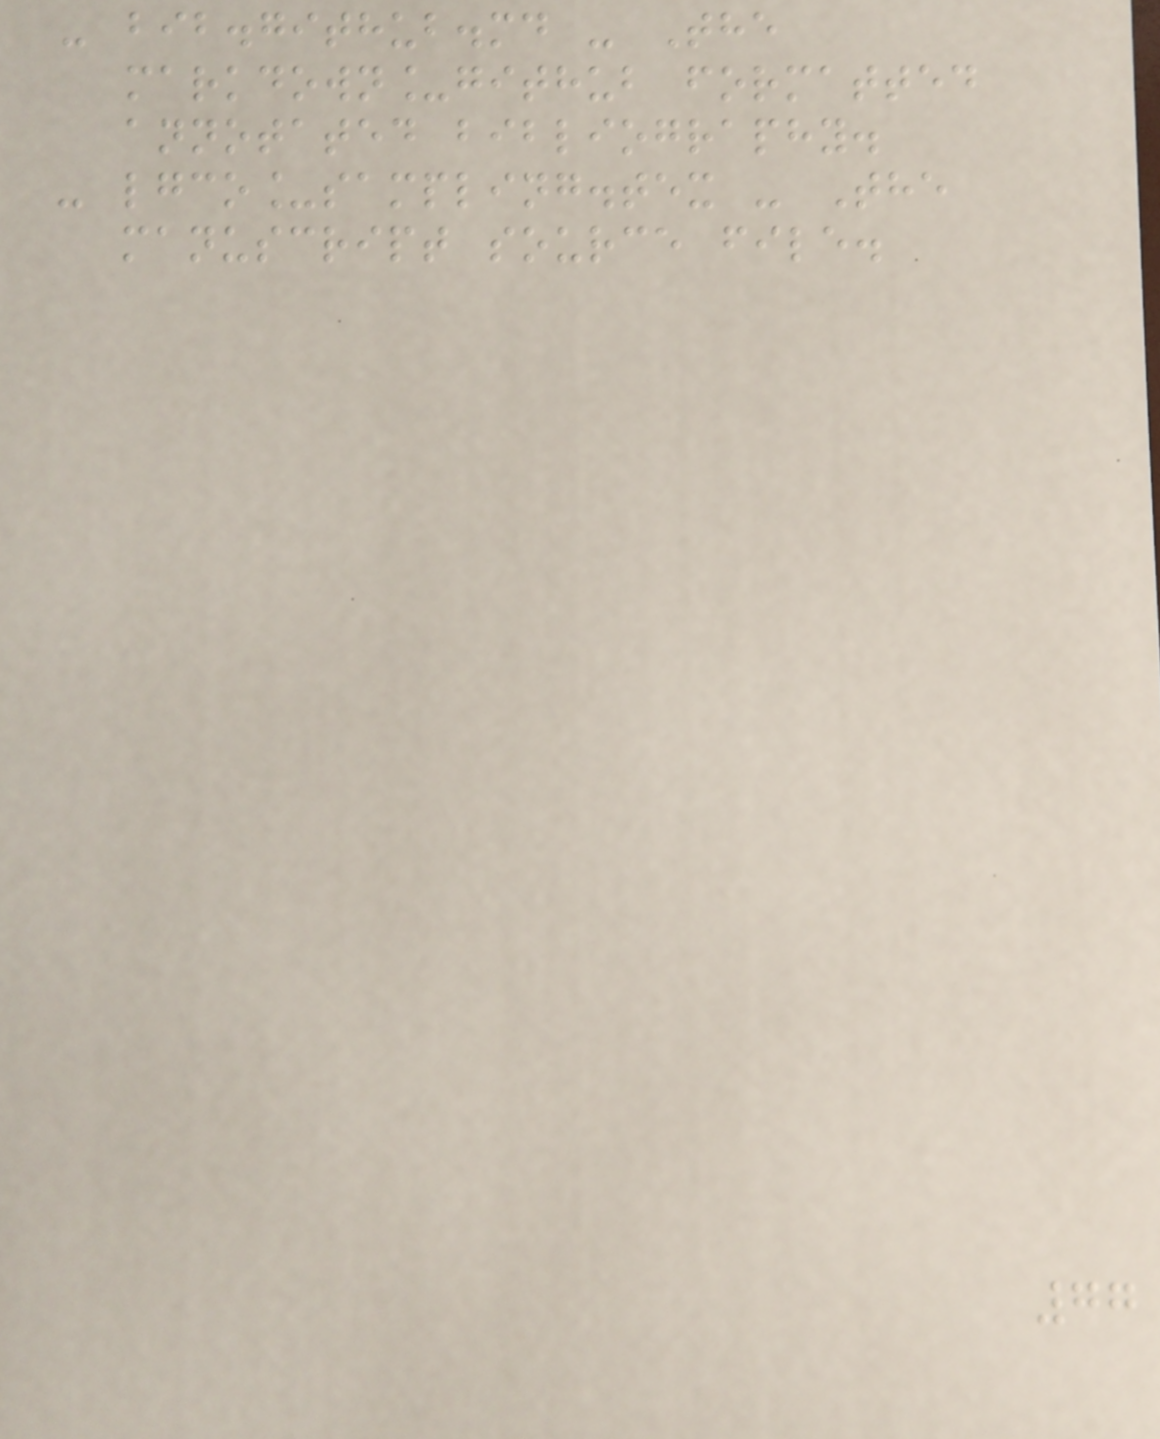- bib.github.md - The
markdown_github formatted
annotated bibliography.
- lgco_sampling.tex - The
manuscript source file.
77
